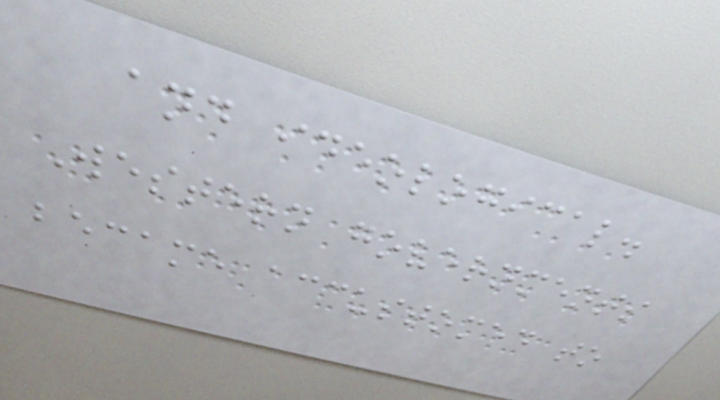and ideological.
Western governments
became accustomed to
